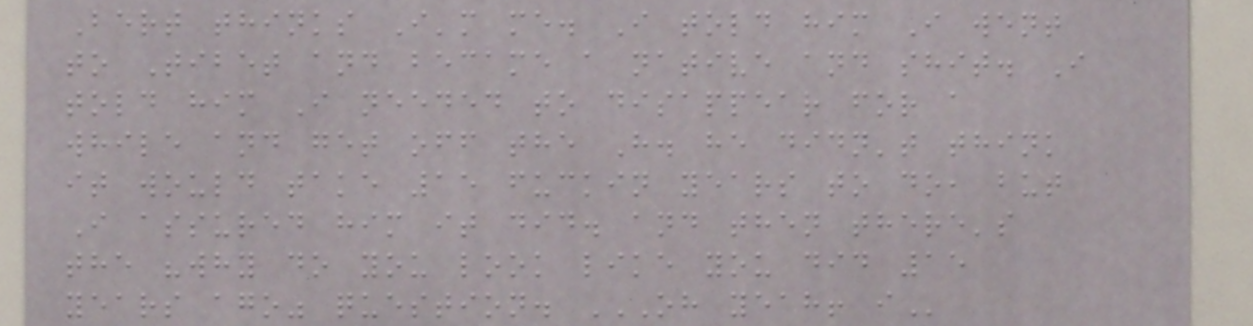Bert thinks I'm me. I told him I went
to Tibet and became a native and shit. I
told him I needed to disappear for a
while and get off the H. he didn't think
it would take 15 fuckin years to do, but
I assured him it did. and then there's
the "why do you look like you did 15
years ago" question. OH YEAH! I
